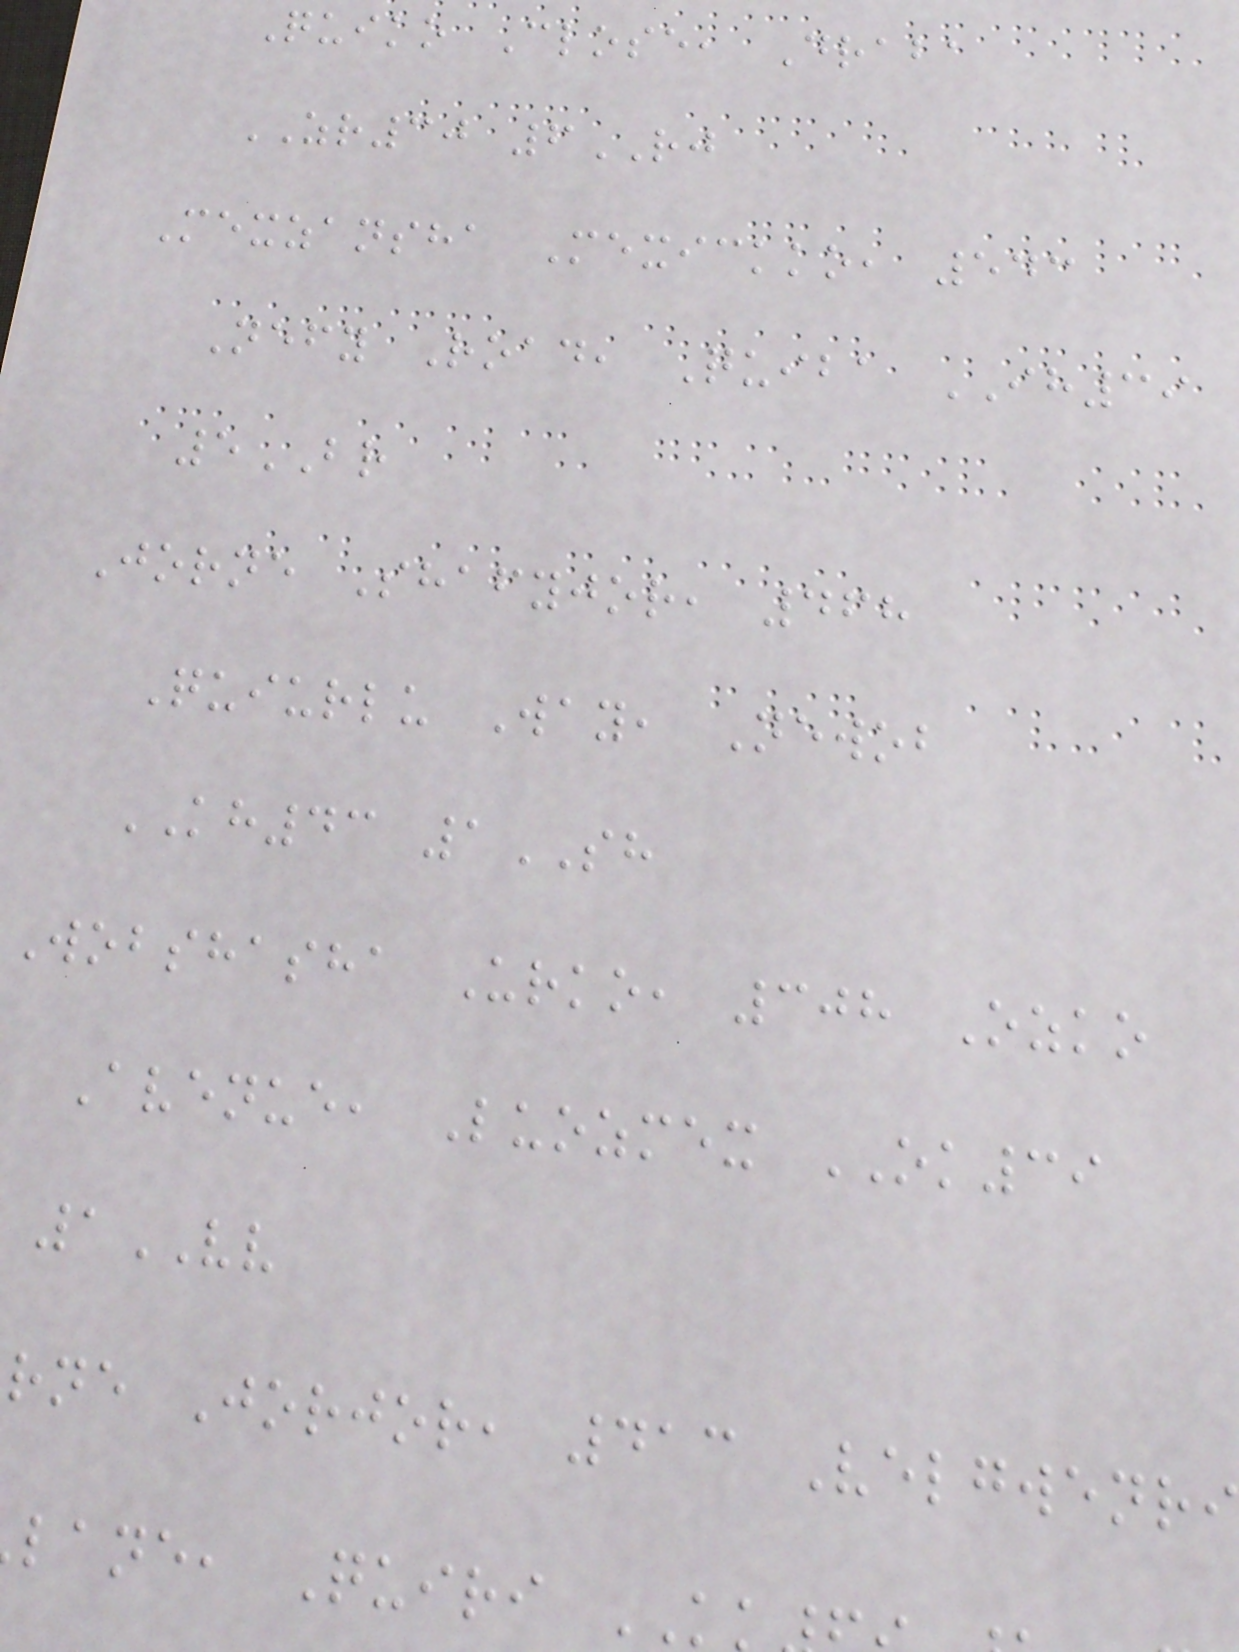Quiko Close, Draba
ZR30 6RJ
Mexzansha Mexickko, 543
Nefy Road, Quiba IH39
5BR
Jorne Shafyjor, 468
Quiurlu Way, Newob
KH43 1SH
Wobshasha Urko, 308 Ozko
Avenue, Luozmex OK39
1VV
rne Jorjor, 413 Velgwenri
lane, Quiri
